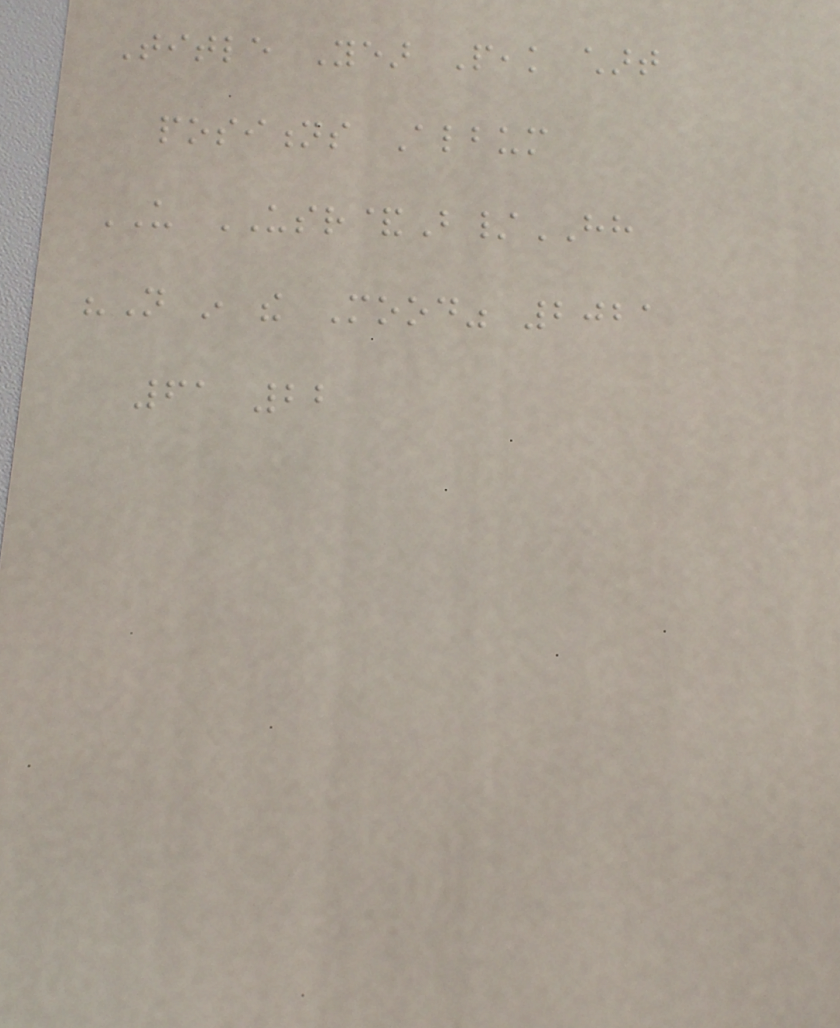Title Year Peak chart
positions Album
US USR&B/HH
"Not in the Mood" 2021
61 22
